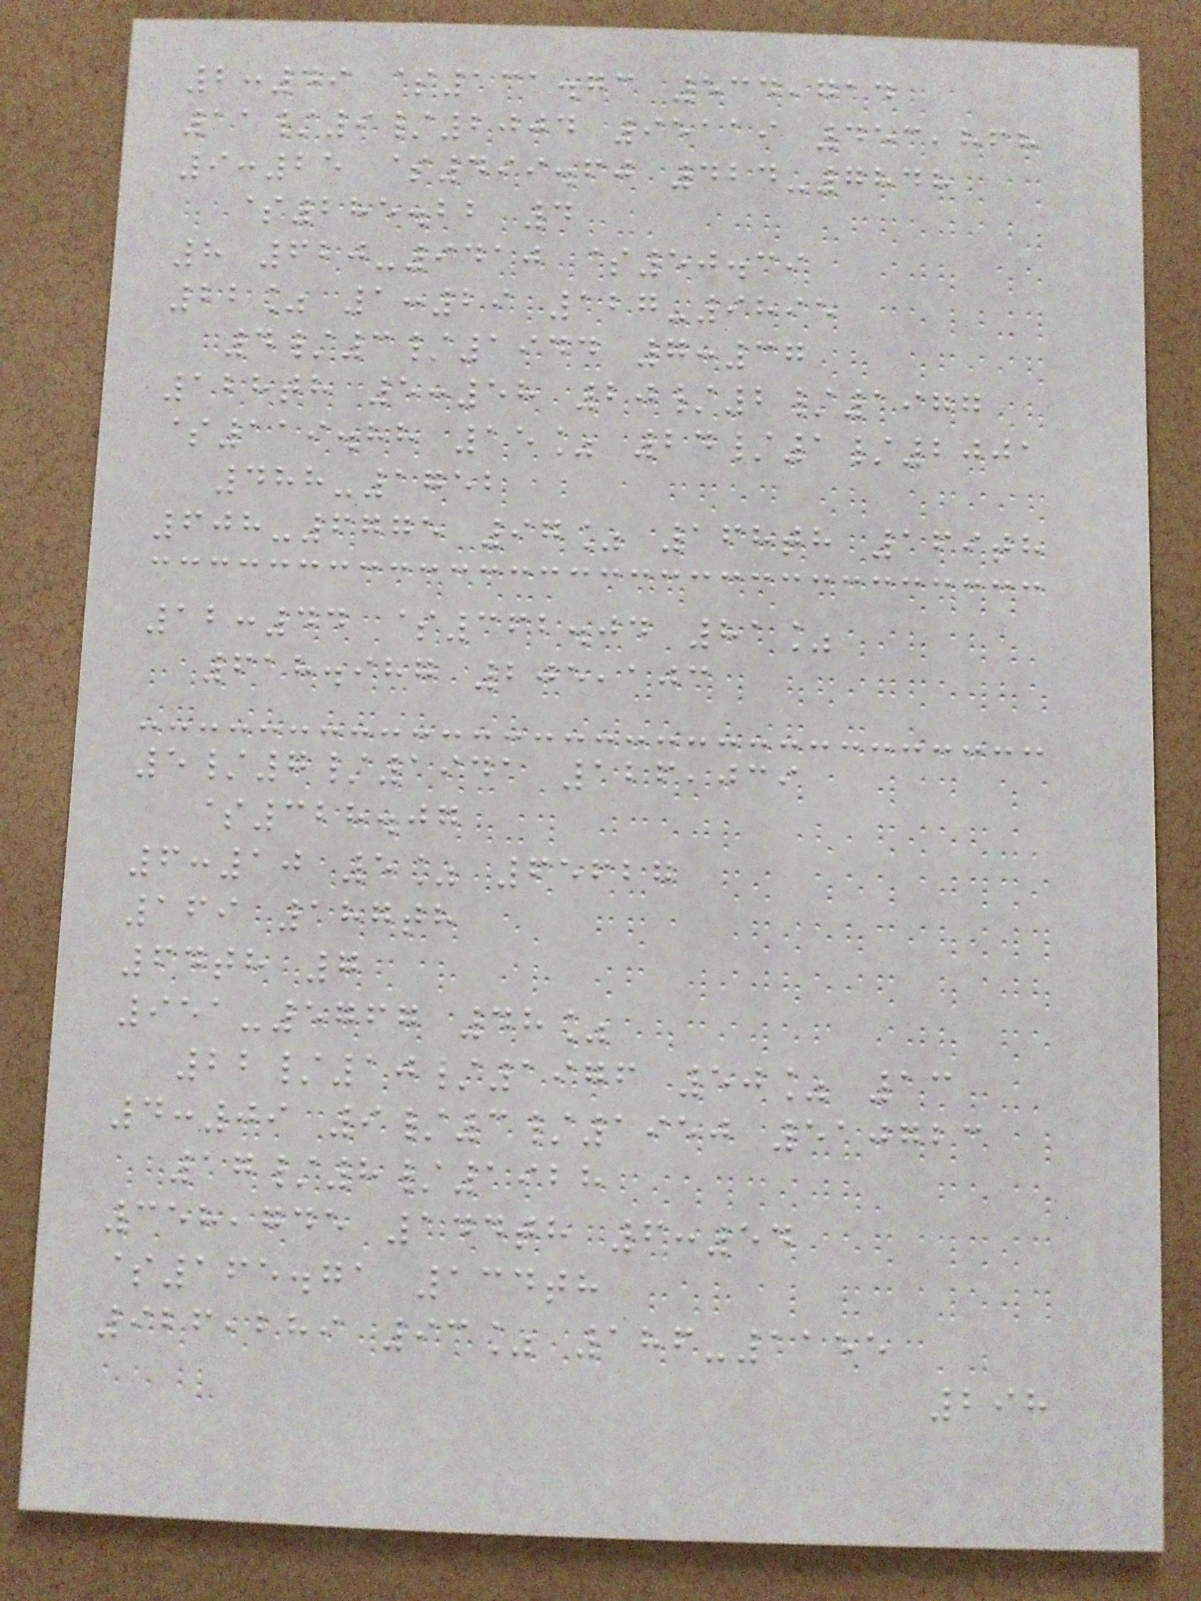2:49 $131.73 534,714
11/9/2004 95119 453,868
9:25 $499.60 424-7848
$285.22 4
8 620-9410 $50.39
22% 1:29 127-9895
4/3/1944 7:37
128th 5:58 20/2/1977
$119.88 15% 24/1/2001
488-1752
608-6775 97% 168th 169th
12:44 $362.04 81%
618.987 205,103
5/7/1941 126,039
$328.07
6:10 5% 65627
169 187th
64th 7
951-5767 48%
22/10/1976 50% 13
4:09 9/3/1950 510723
17/8/1928
358,745 144th 6:54
$165.71 134th
926,289 93% 186-1155
298
